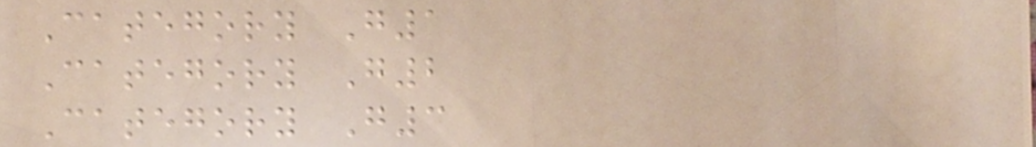Category G1
Category G2
Category G3
